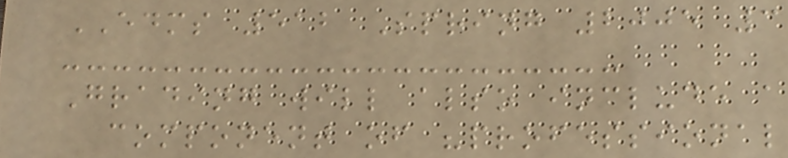EDMS 512 Spring 2005 3
Grading will also include a
component of "professional
